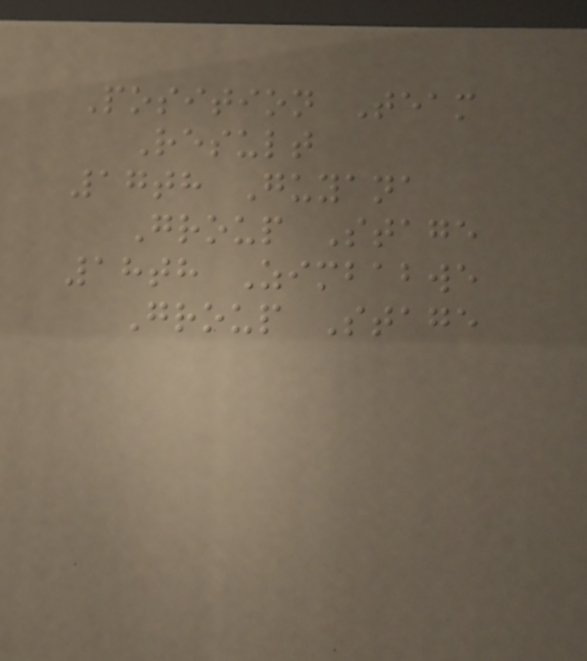Position Team
Result
17th Guyana
Group Stage
18th Zimbabwe
Group Stage
